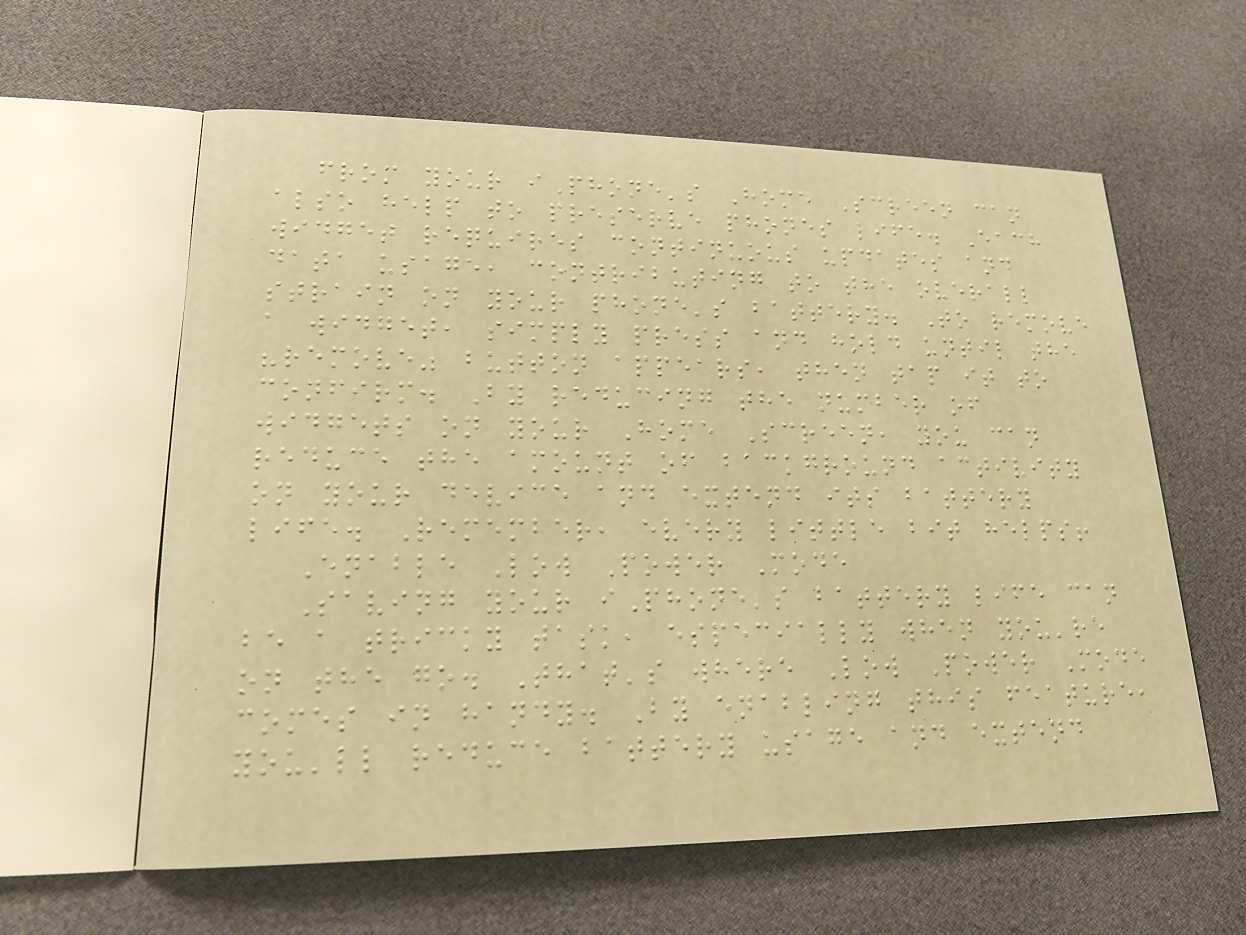from your iPhone's Home Screen can
also help to preserve phones life. Each
widget requires continuous updates and
data usage, contributing to the overall
strain on your phone's battery. To remove
a widget, simply press and hold until the
"remove" button appears, then tap it to
confirm. By reducing the number of
widgets on your Home Screen, you can
reduce the amount of background activity
on your device and extend its battery
life. Remember, every little bit helps!
Enable Low Power Mode
Saving your iPhone's battery life can
be a tricky task, especially when you're
on the go. That's where Low Power Mode
comes in handy. By enabling this feature,
you'll reduce battery usage and extend
